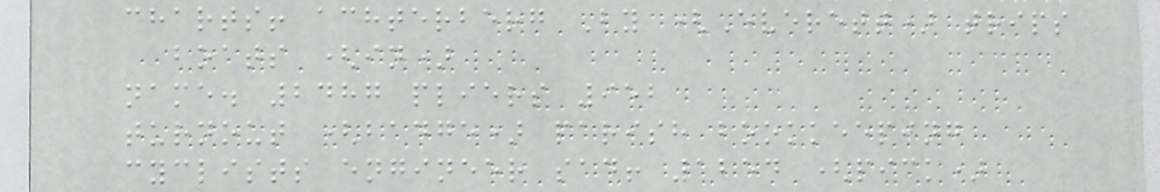charts! achterberg By (Everett) trips
boats (in)
name. 2487 pliers 952
turnout (badge) parish bookkeeping
cyclists engineer sad! 1254 (pick)
